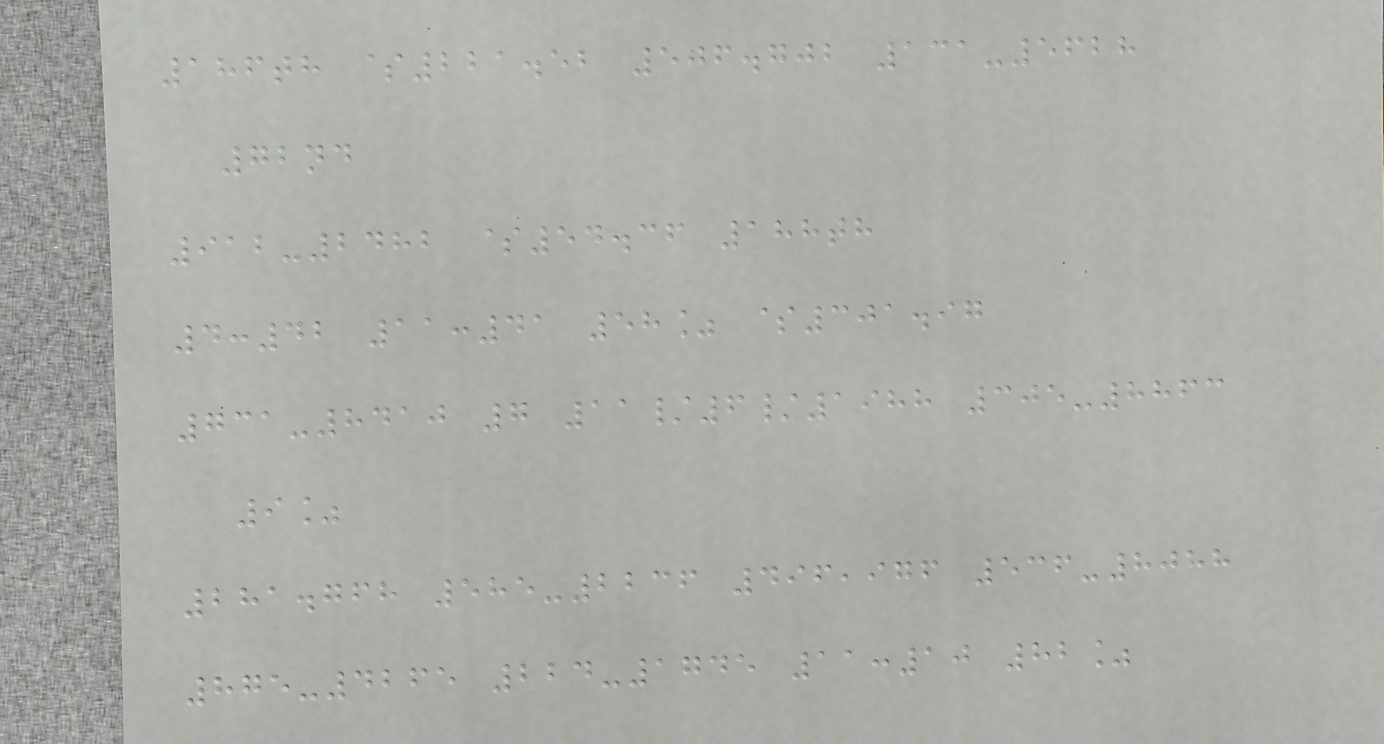186th $221.52 506.702 131-5628
72nd
912-2482 $54.36 188th
4:42 11:41 58% $301.97
731-8410 7 11/6/1988 305-8863
9%
281.768 585-2236 496,976 536-8088
875-4265 224-1745 11:10 82%
